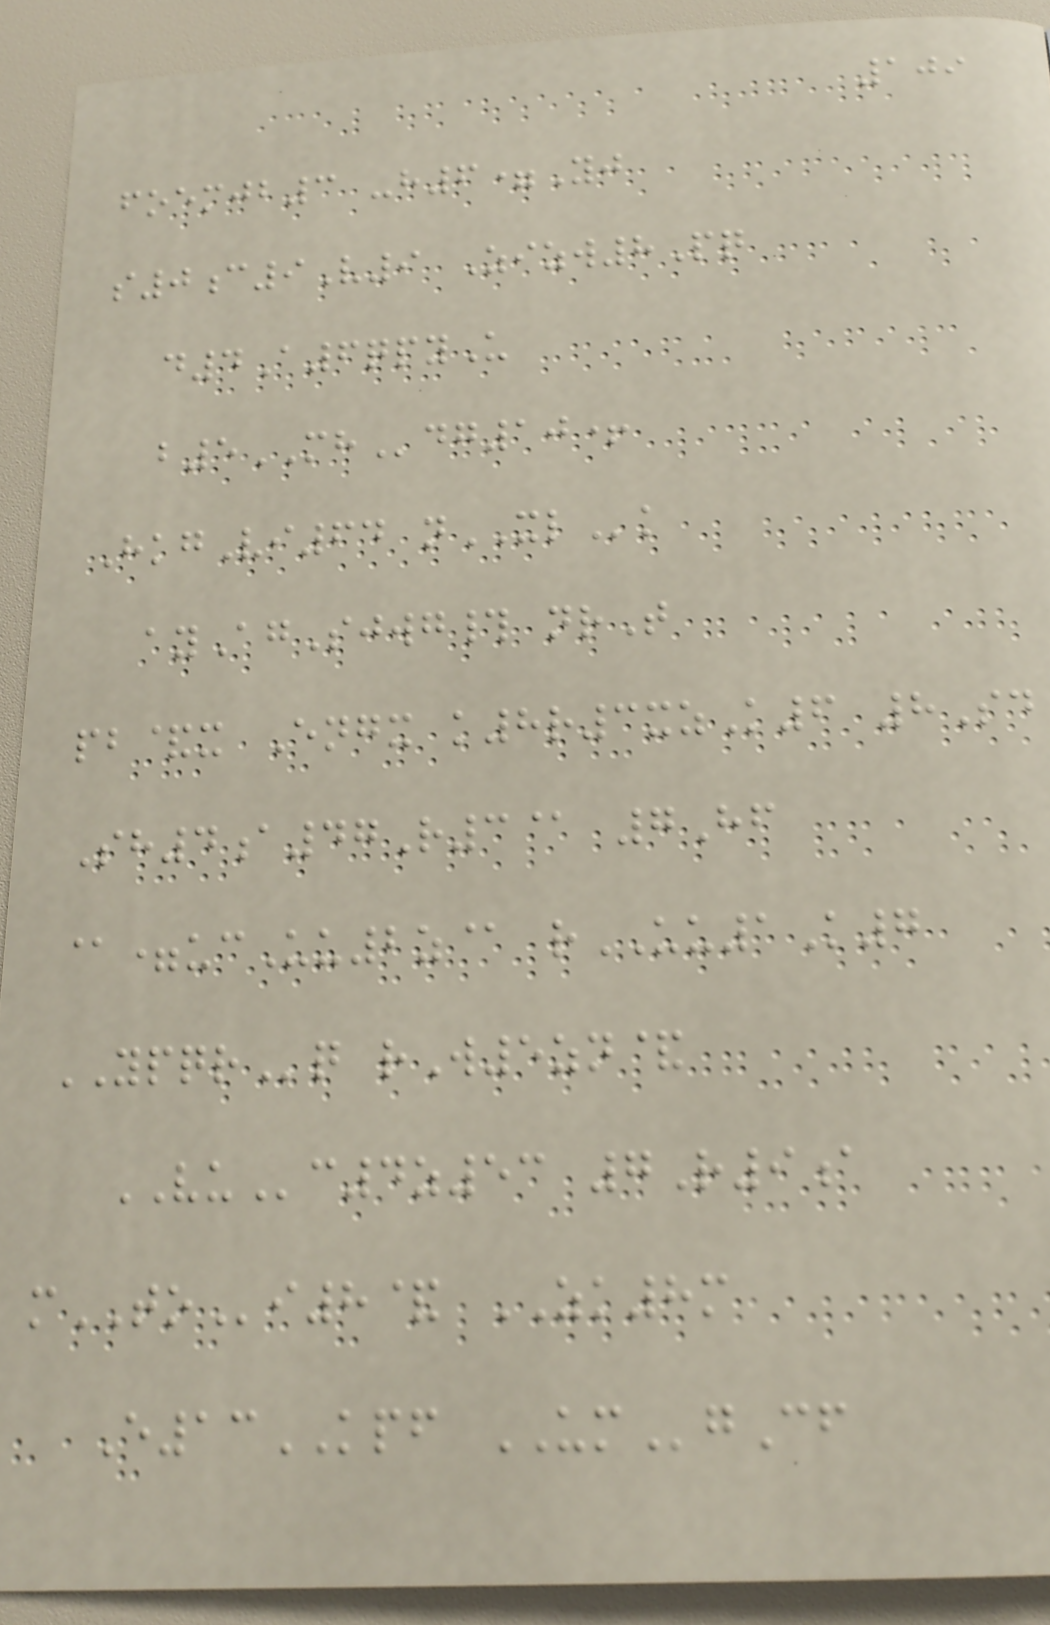109
foemjb3 -h6=Yj
s0c9V9 Zizw8Pq
d4A6qpyU
b5MHdg10+
HkgVi64 nXLk
ayAgSjwg# nrT
pb&x Engx k8r3xzK6 8Sd
Sh4a47R3@ 7Hf
@=ucUu2z@ rUU1K7
YPQRq rW5zn&
VUc4z53 7R9a
mTOi8& ZK8m
E13KPF UMgCf
